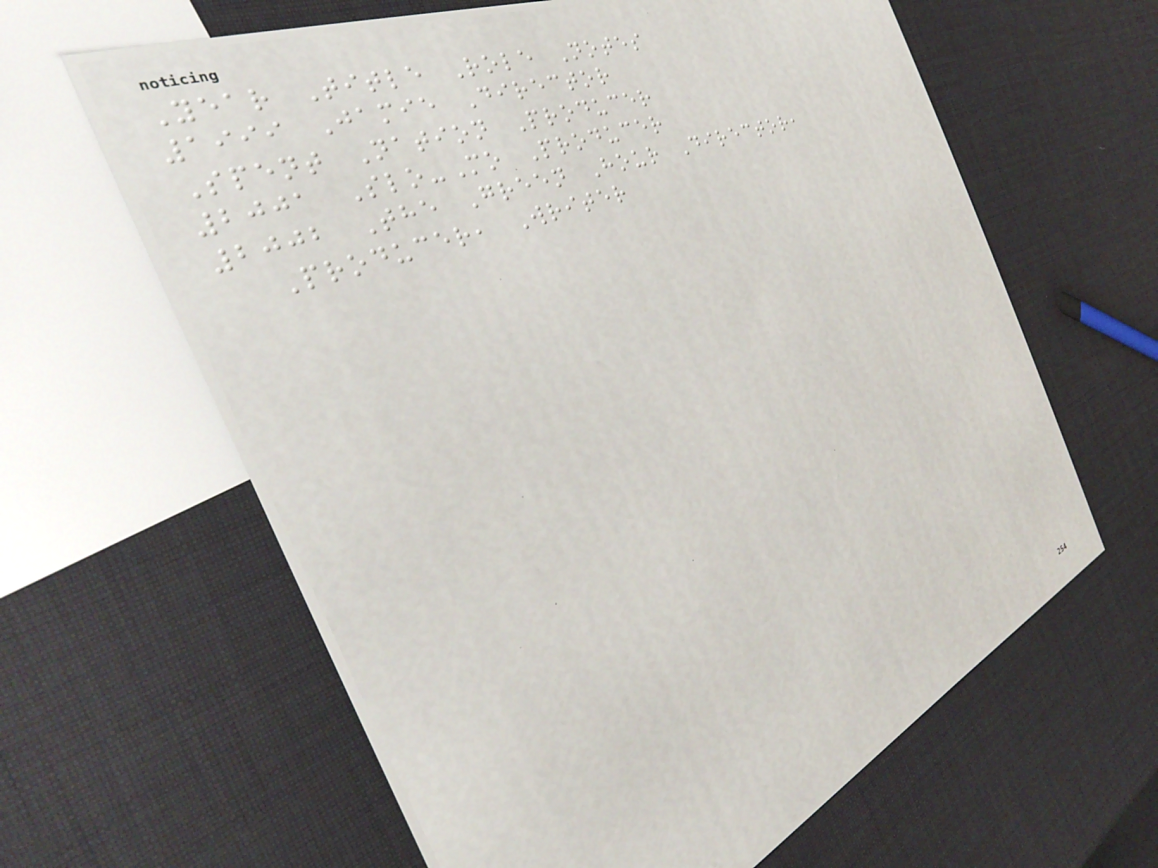Year Title Role Notes
1999 Jamie Director
Spent Nation Producer
2001 Slo-Mo Producer
2002 The Green Hour Director,
Producer, Writer
